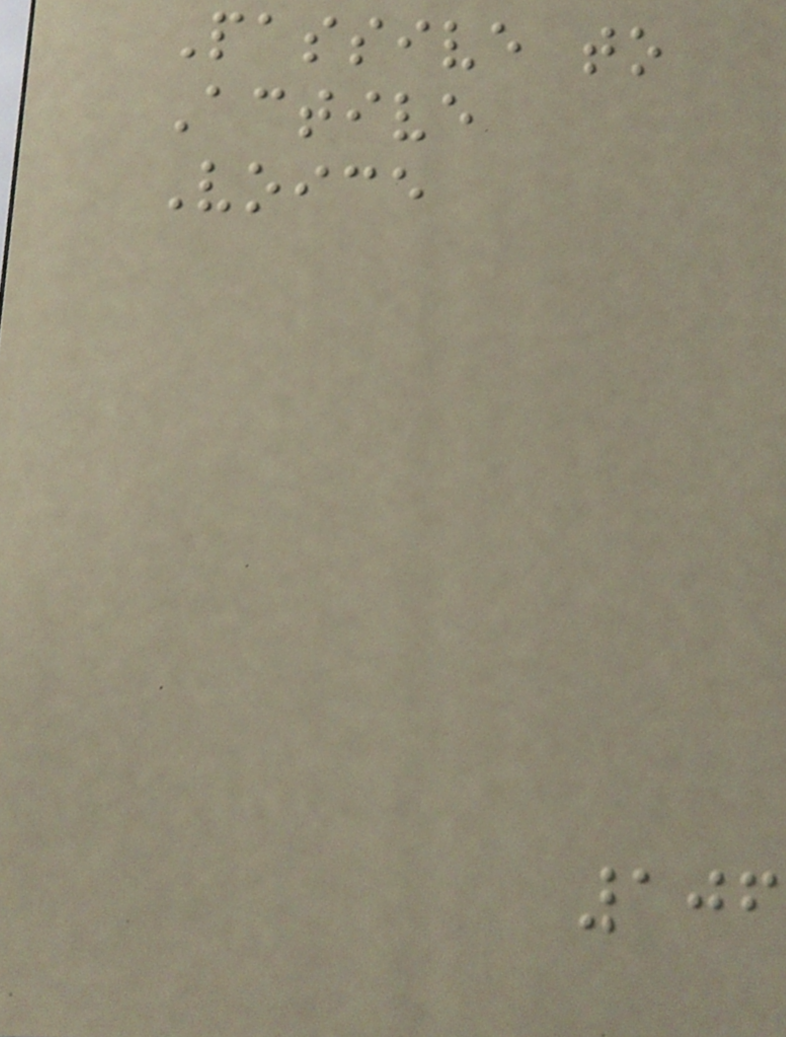Passive to
Active
Voice
106
